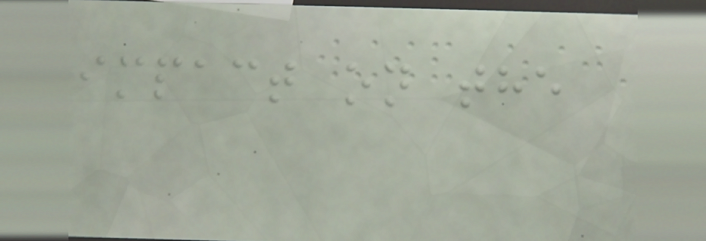impact on the
